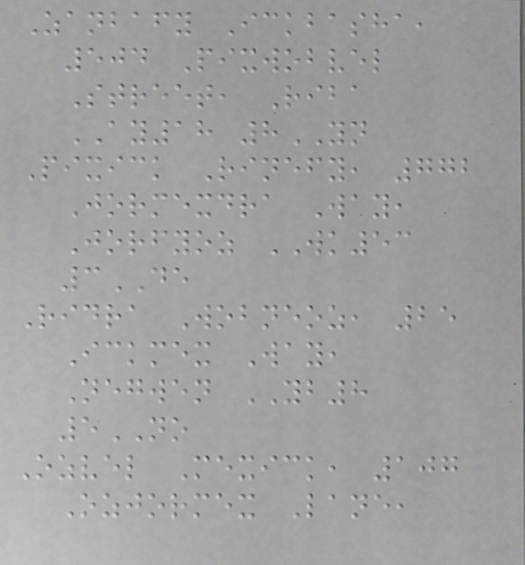Zanbafy Ickbasha,
504 Pixwobvel
Street, Riba
AY18 8YN
Pixick Rinefy, 772
Jormexdra Way,
Jorfyoz WK53
3DE
Ridra Wobneoz, 25
Ickmex Way,
Negwen YB8
5NO
Ozvel Mexick, 107
Ozjormex Lane,
